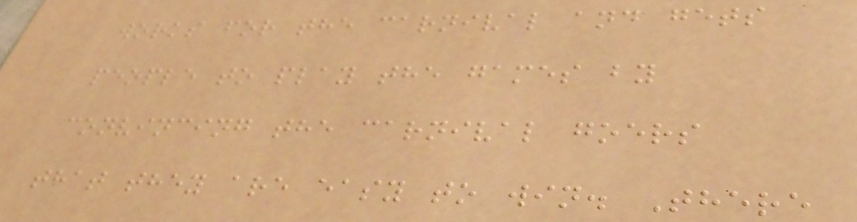works for the carnival and gets
people to play the games by
convincing the carnival goers
that they are easy to win. There
